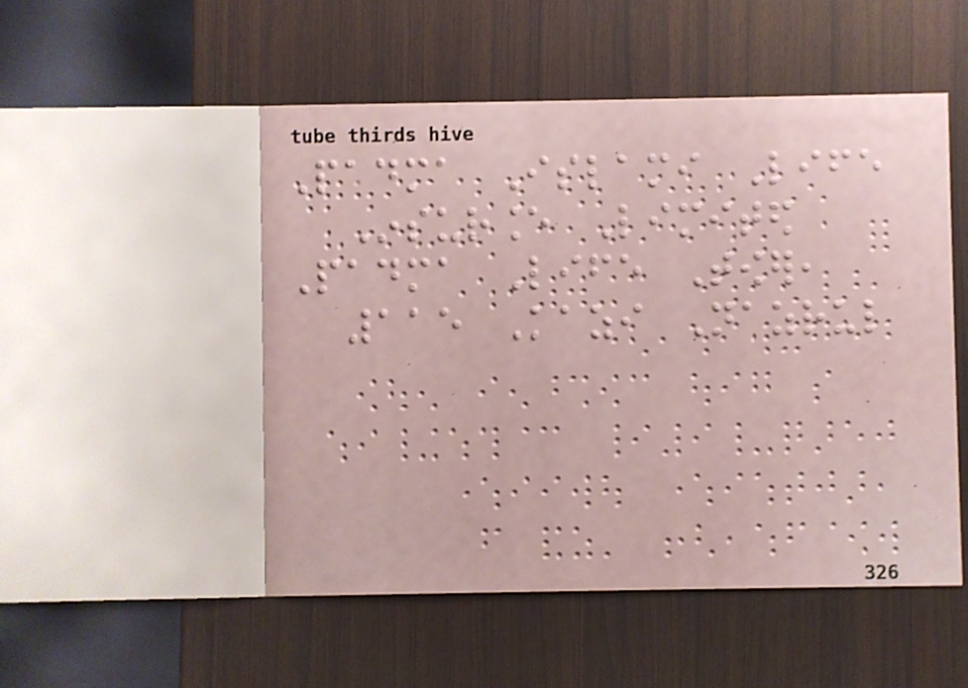Padma Islami Life
Insurance Limited
Padma Life Tower,
115 Kazi Nazrul
